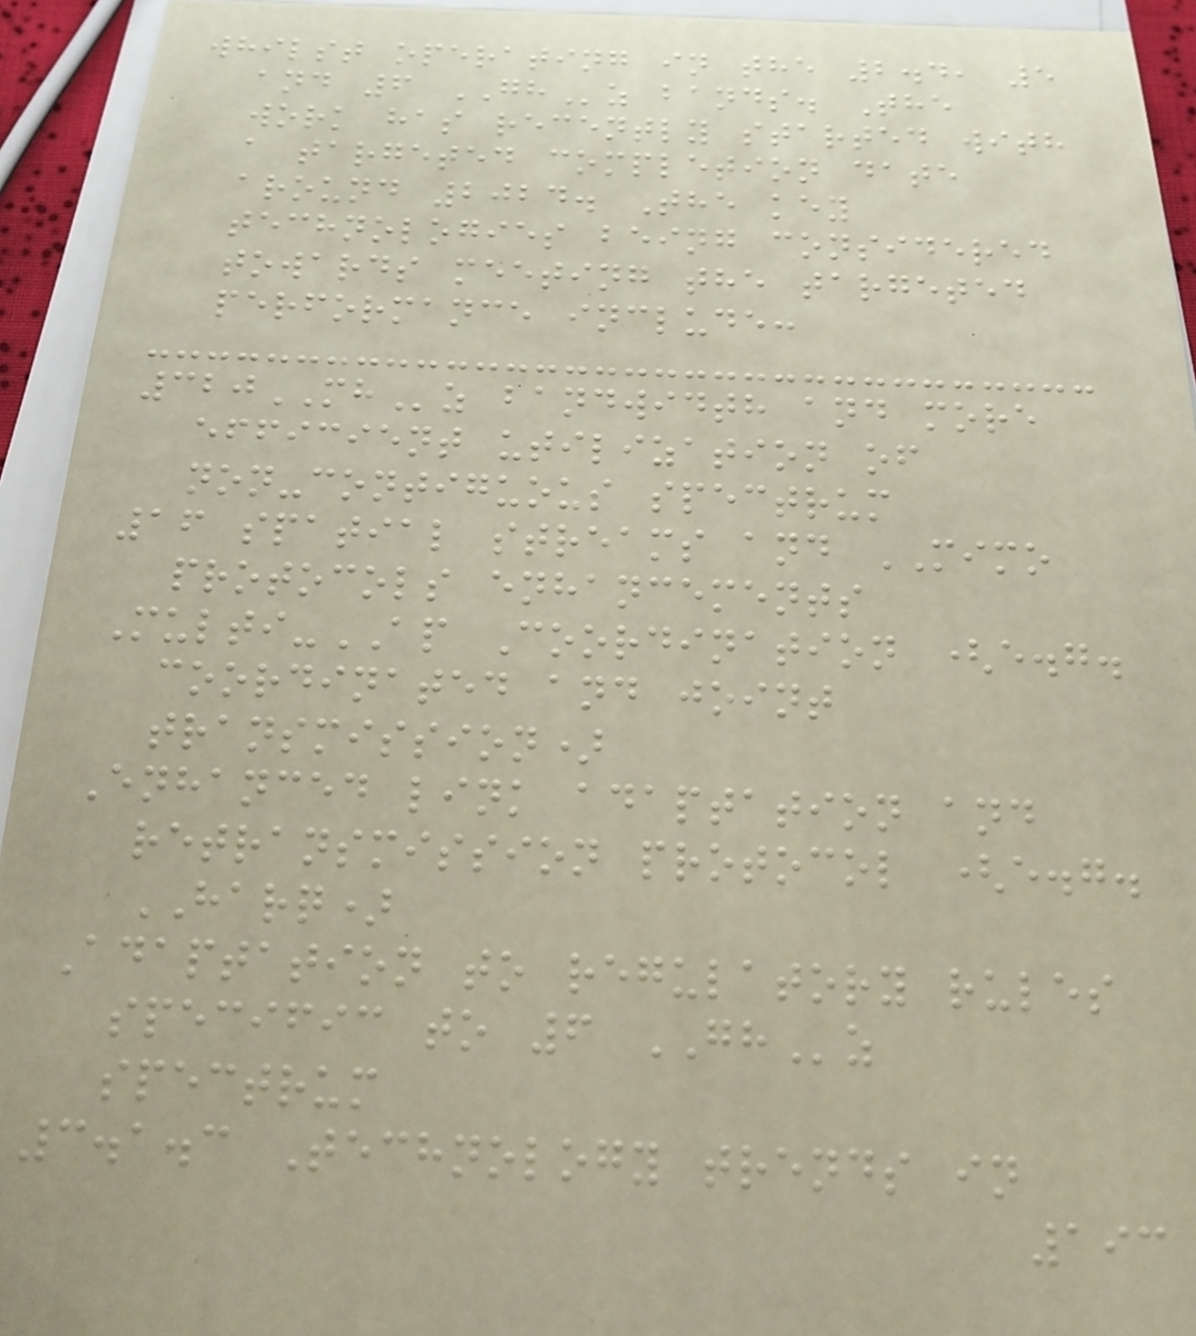whilst operating in the 2.4, 5
and 6 GHz bands. The
work has recently started with
a targeted completion date
around 2024. The key
technologies being considered
towards meeting the targeted
performance include:
320MHz bandwidth and more
efficient utilization of
non-contiguous spectrum
16 spatial streams and MIMO
protocols enhancements
Multi-AP Coordination (e.g.
coordinated and joint
transmission)
Enhanced link adaptation and
retransmission protocol (e.g.
HARQ)
Adaptation to regulatory rules
specific to 6 GHz
spectrum
3.1.3 Technology trends in
193
